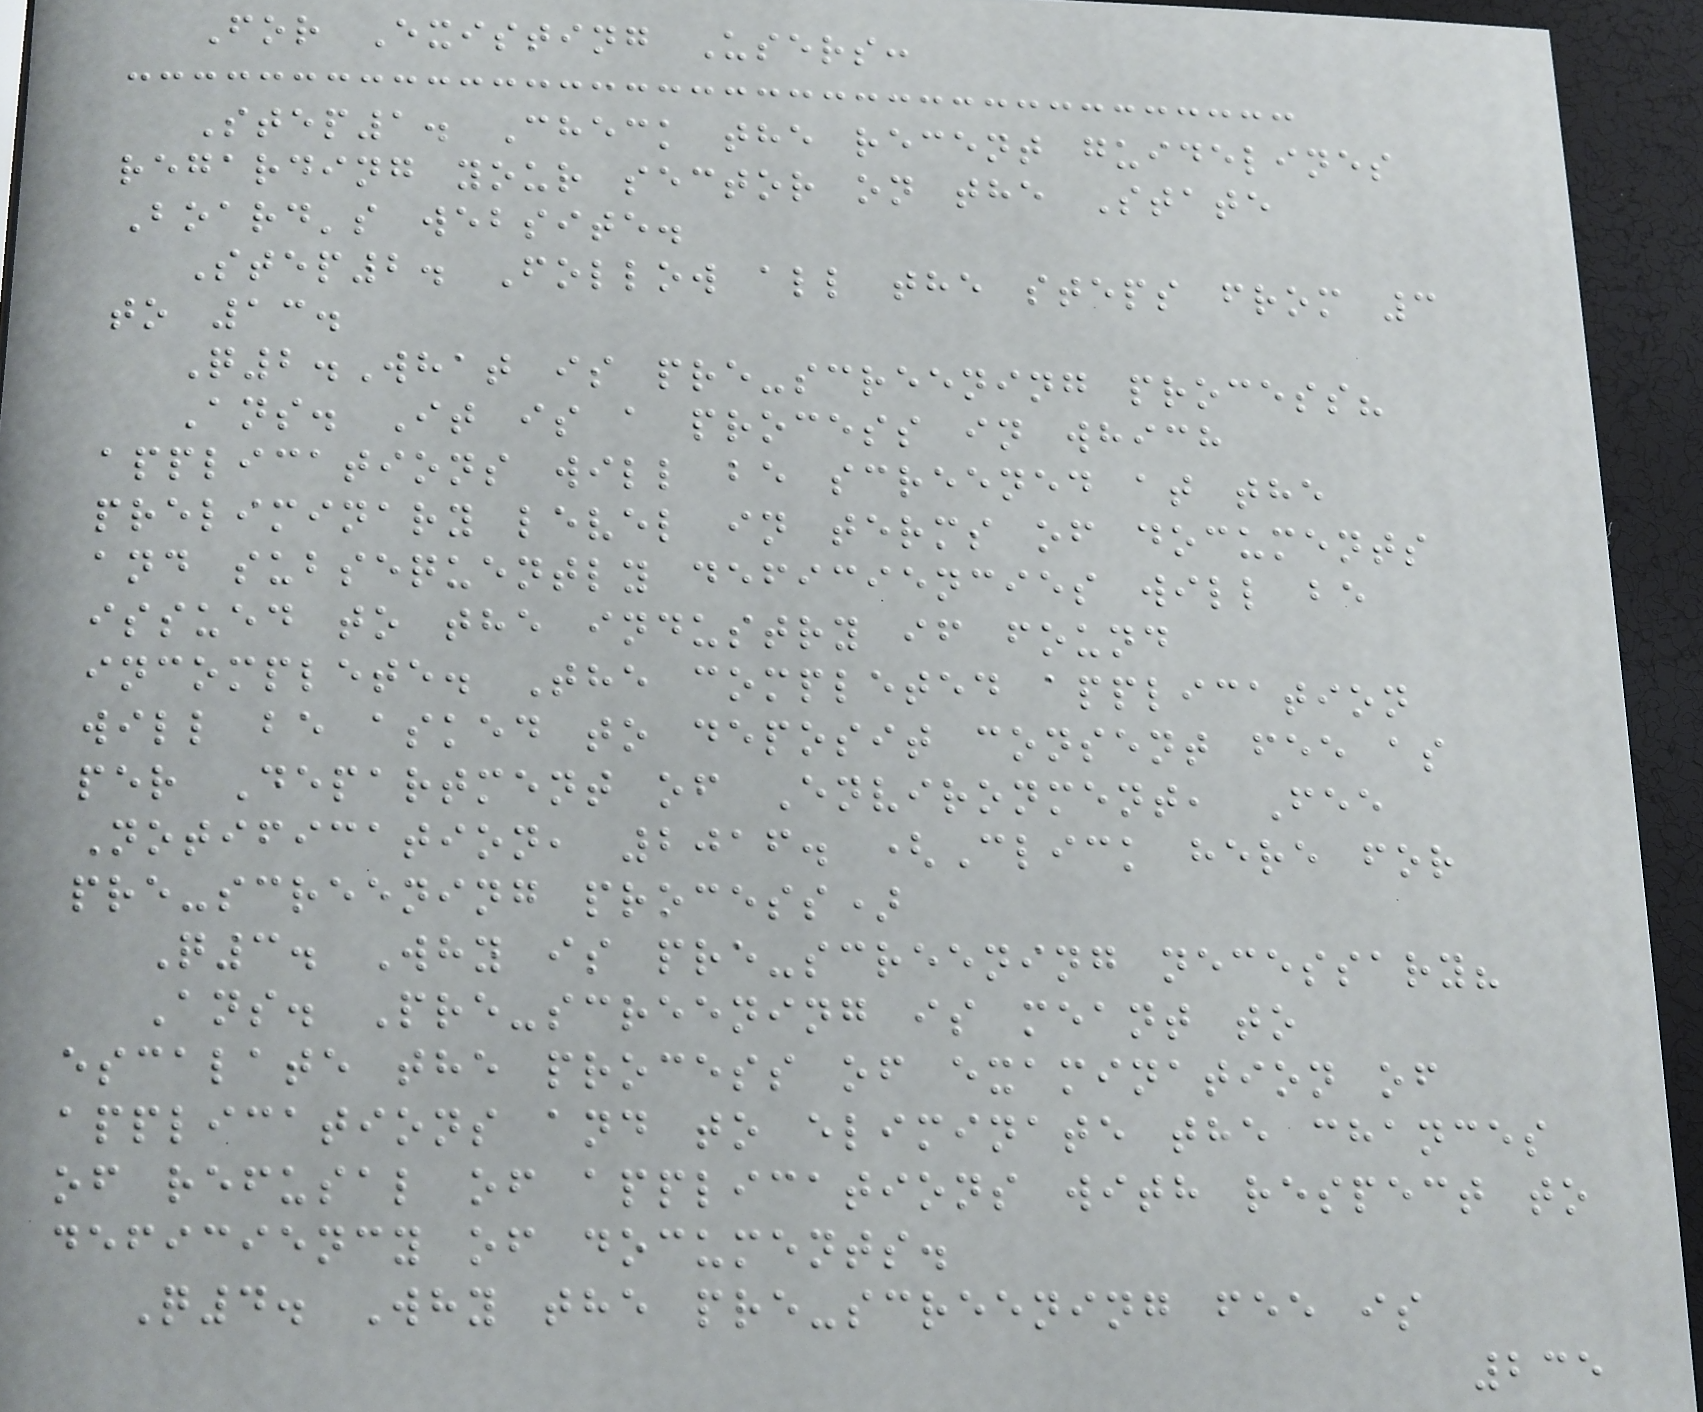For Existing Users:
Step1. Check the recent guidelines
regarding your sector on the State
Board's website.
Step2. Follow all the steps from 3
to 13.
Q2.What is pre-screening process?
Ans. It is a process in which
applications will be screened at the
preliminary level in terms of documents
and subsequently deficiencies will be
issued to the industry if found
incomplete. The completed application
will be asked to deposit consent fee as
per Department of Environment, Fee
Notification, 2016. (Click here for
pre-screening process)
Q3. Why is pre-screening necessary?
Ans. Pre-screening is meant to
escalate the process of examination of
applications and to eliminate the chances
of refusal of applications with respect to
deficiency of documents.
Q4. Why the pre-screening fee is
235
